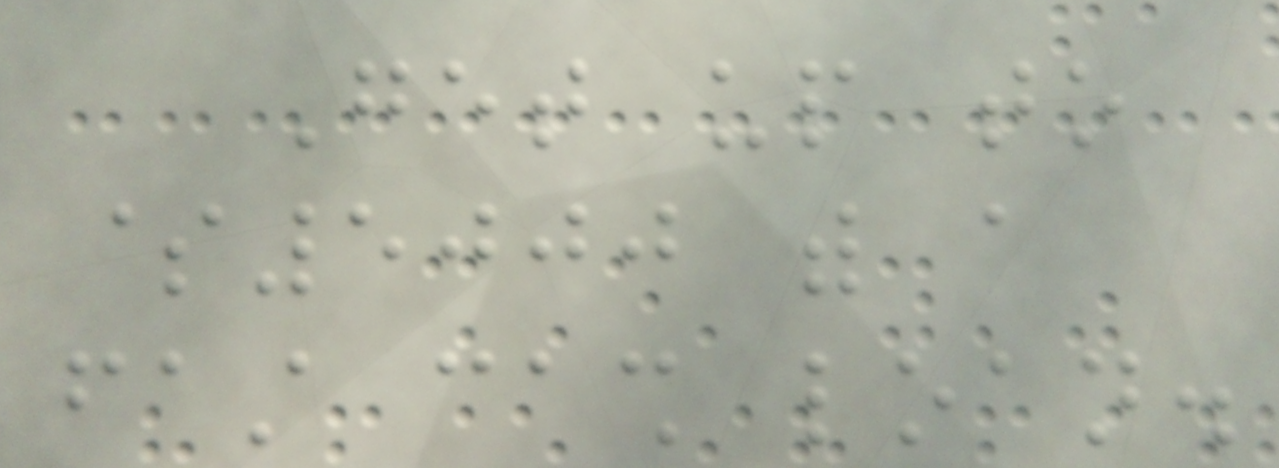Get up to
$5000 with a
fast cash loan.
